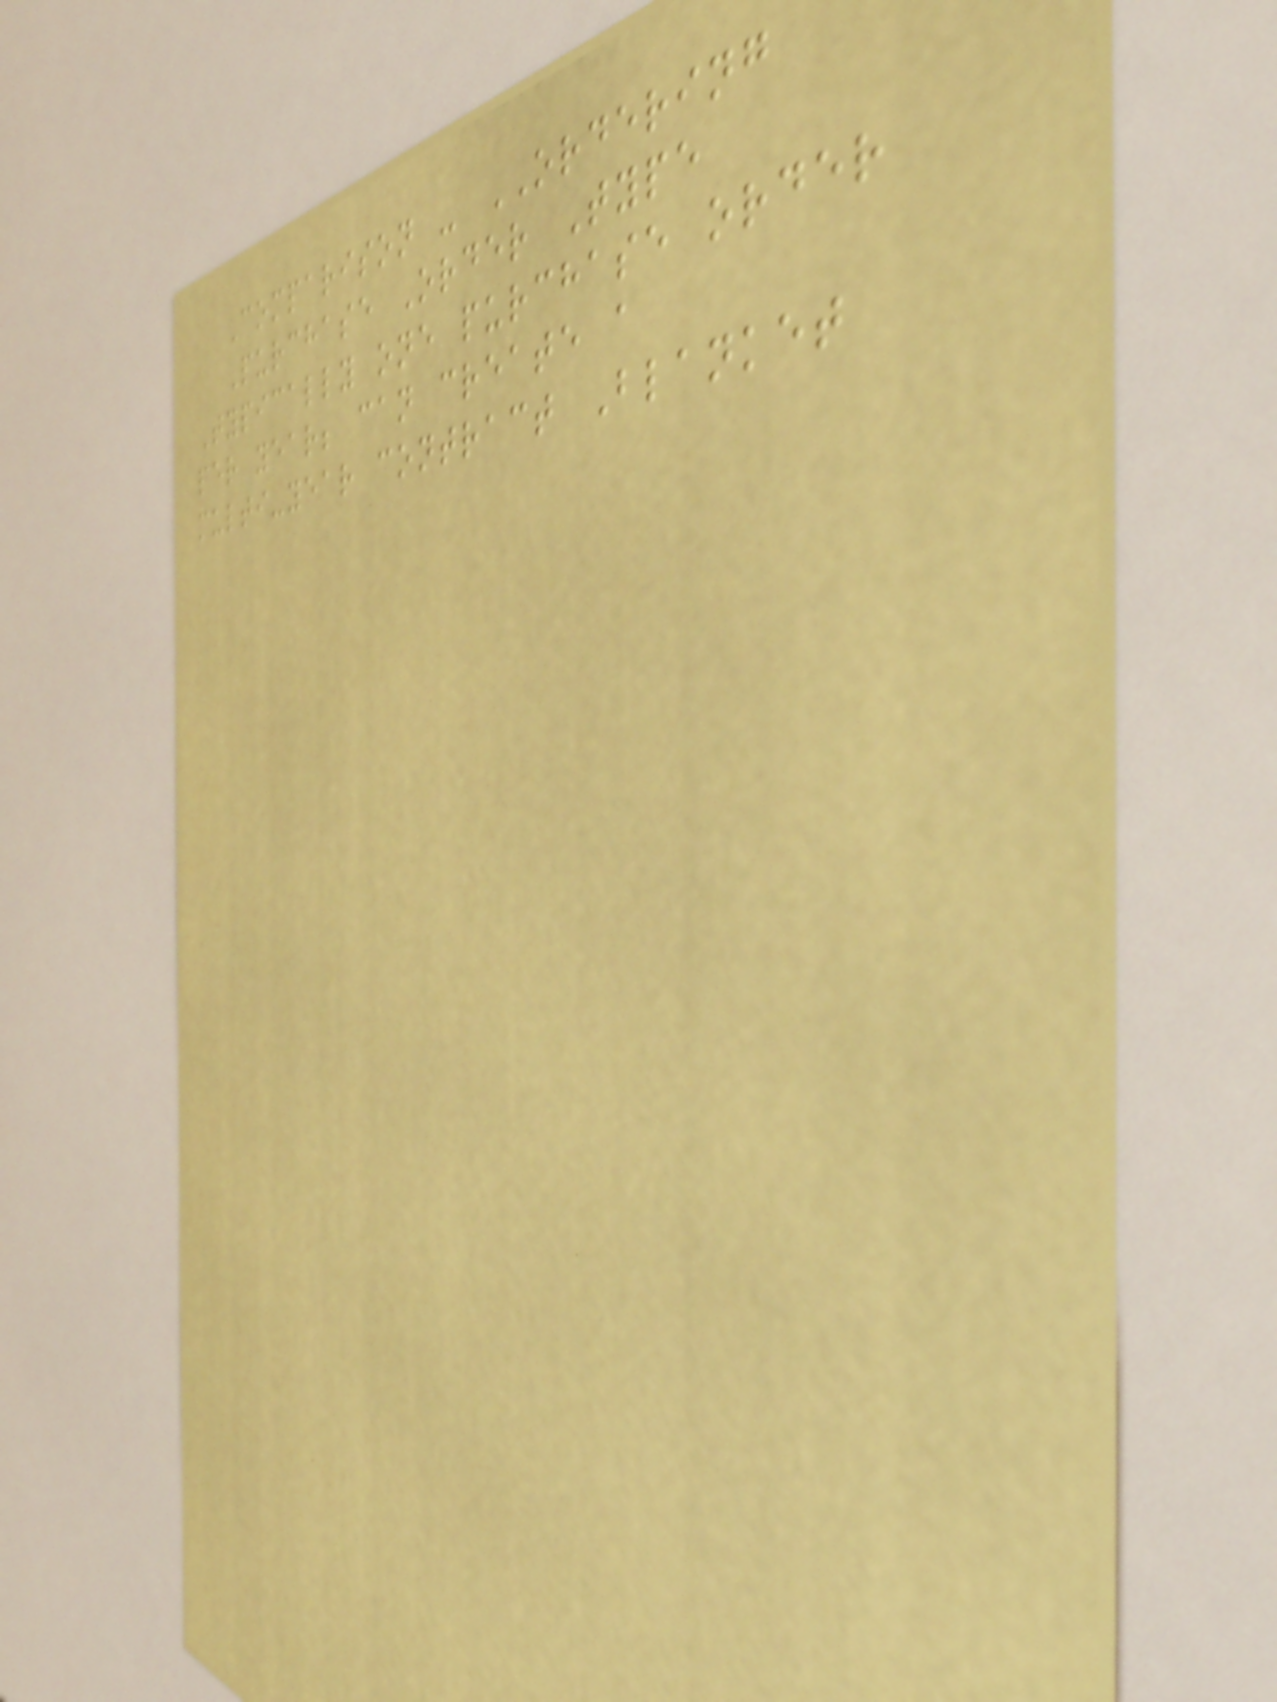Comparison - ORDERING
Purchase Order Type
Typically one purchase order
per year; can create a
multi-year contract Blanket
